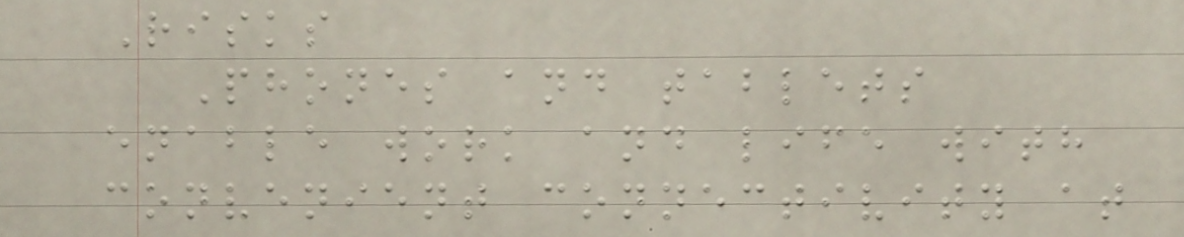Risks
Phones and tablets
enable work and life with
convenient connectivity at
